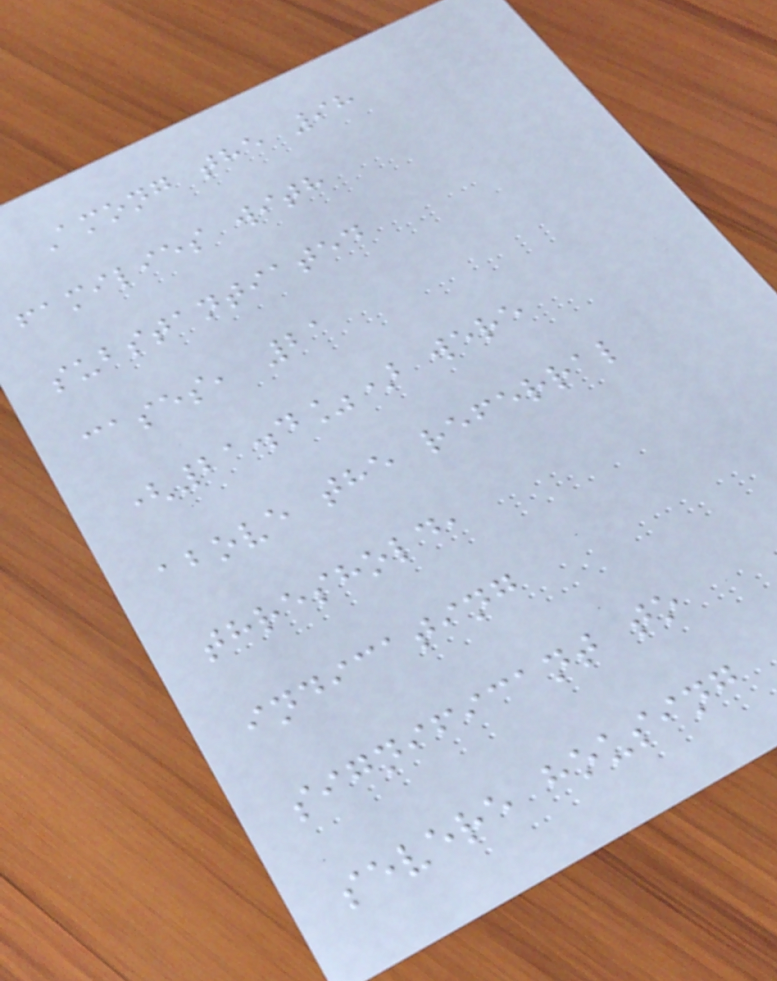Among the 98
families with
substantiated
cases, 21
(21.4%) were
above the referral
threshold,
indicating
significant to
severe housing
